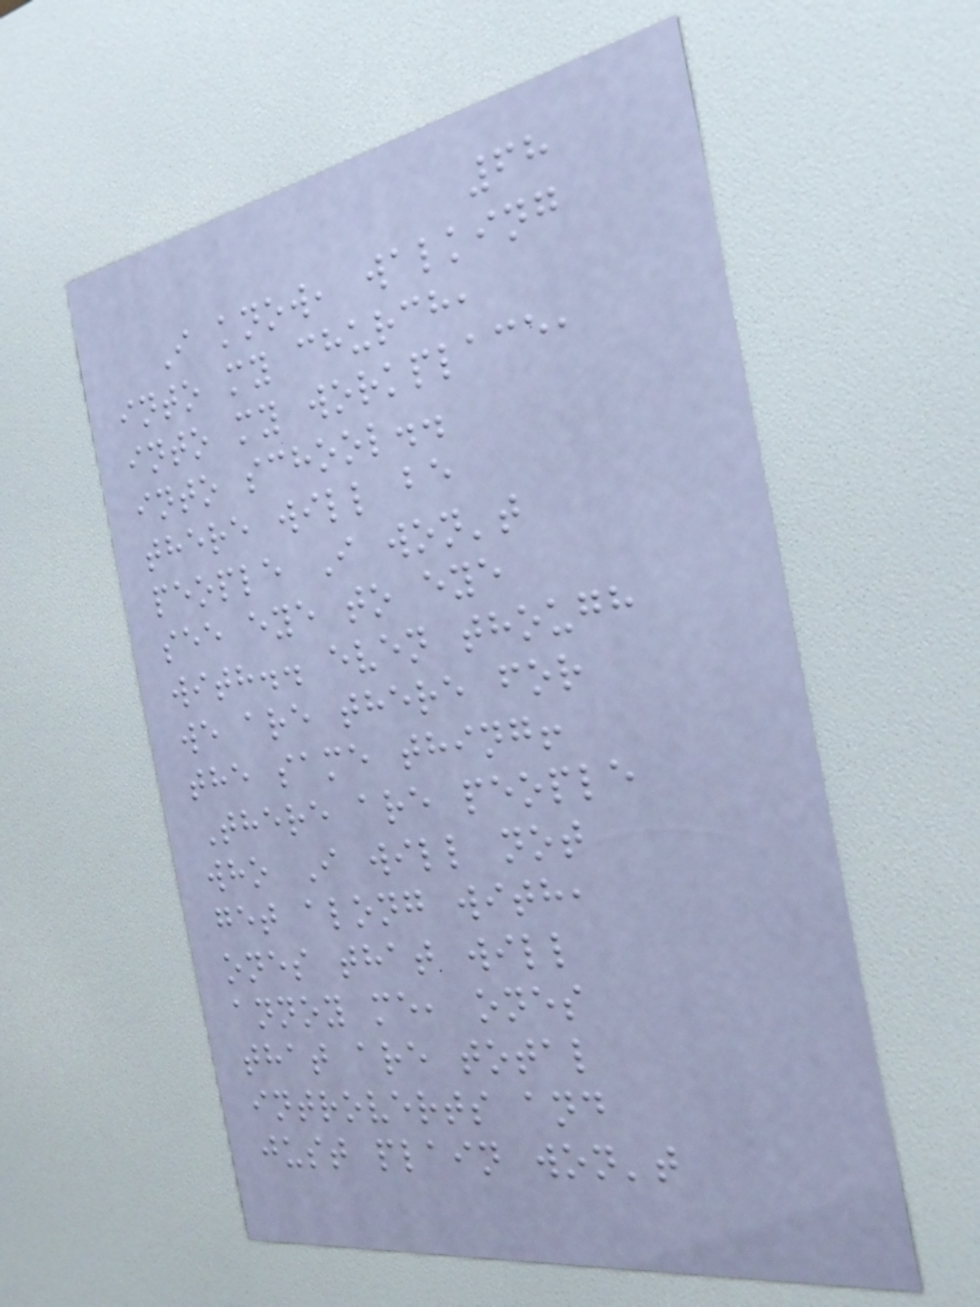68
I know, walking
into my church,
into my workplace,
into school..
there will be
people I won't
see eye to eye
with.. even though
we are there for
the same thing!
There are people
who I will not
get along with,
ones that will
annoy me, ones
that are total
introverts and
just plain won't
